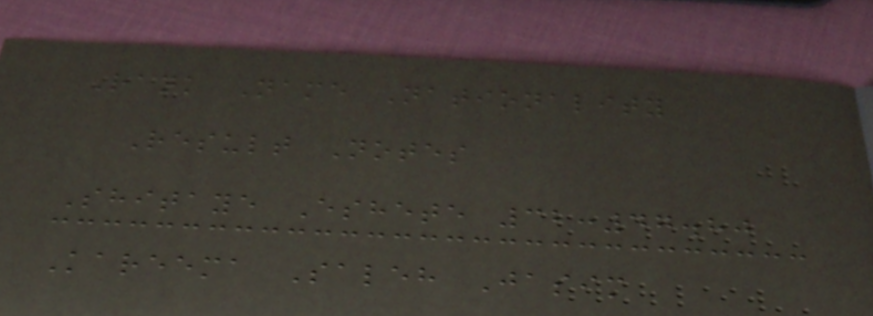Rank Name Nationality
Result Notes
Shitaye Eshete 32:47.80
Kareema Saleh Jasim
